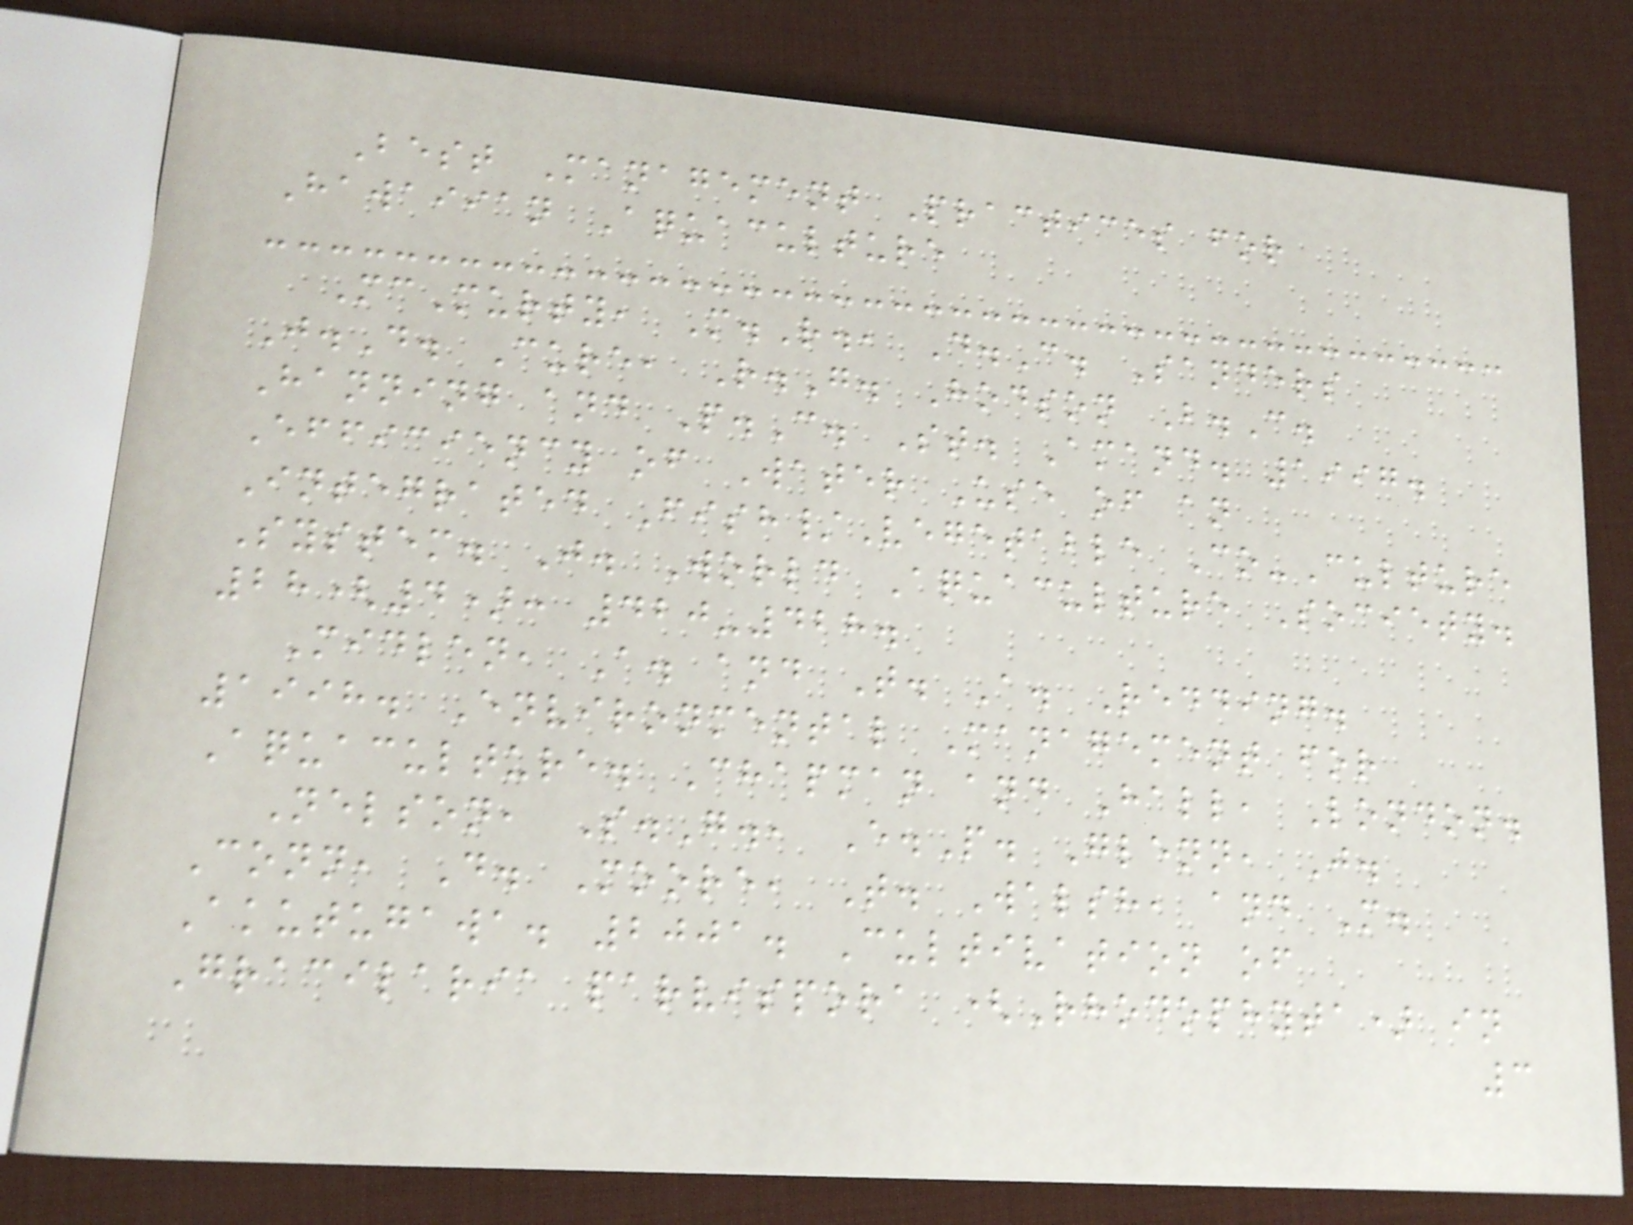Best Management Practices for
Hawaiian Aquaculture
McMurty, M.R., D.C. Sanders
J.D. Cure, R.G. Hodson B.C.
Hanning and P.C. St. Amand. 1997.
Efficiency of Water Use of an
Integrated Fish/Vegetable Co-Culture
System. J. World Aquaculture Society.
28(4): 420-428.
Midlen, A. and T. A. Redding.
1998. Environmental Management for
Aquaculture. Chapman and Hall, London.
Nelson, S.G., E.P. Glenn, J.
Conn, D. Moore, T. Walsh, and M.
Akutugawa. 2001. Cultivation of
Gracilaria parvispora (Rhodophyta) in
3
